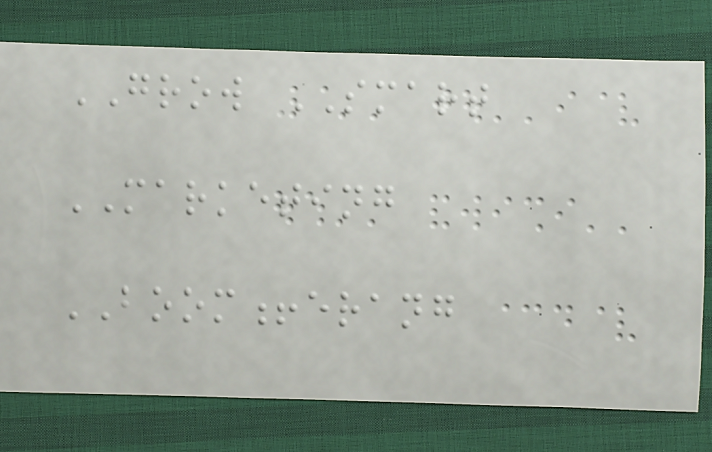GROW SMART
MARKETING
BOOM!erang
